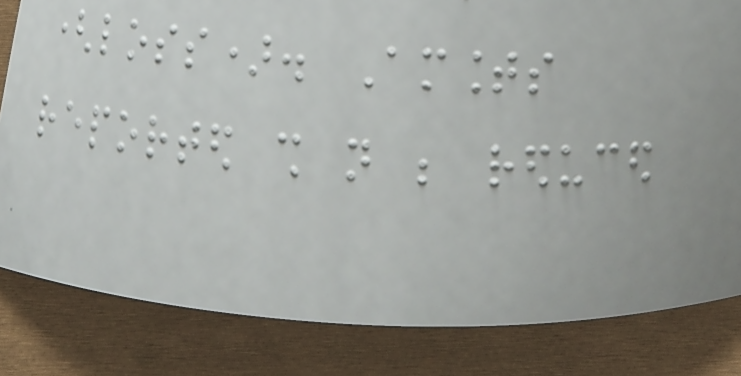(loss). Amounts
reported shall not be reduced
